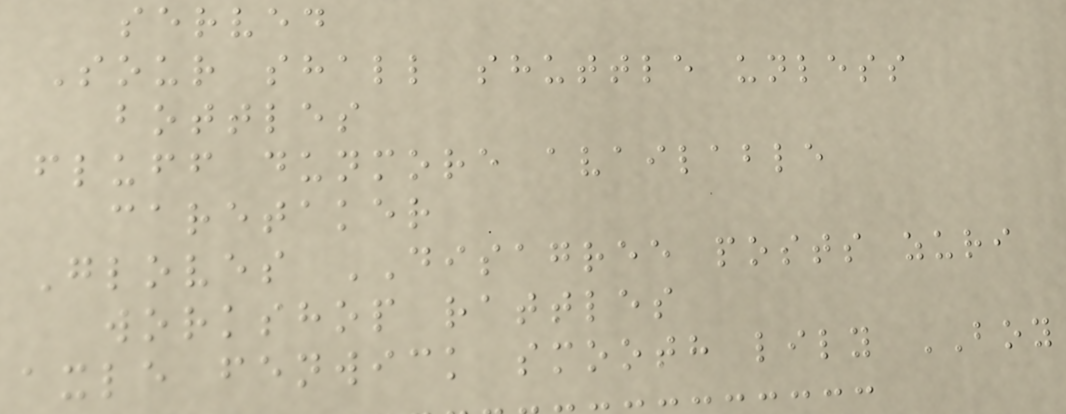served
Sour shall shuttle unless
bottles
fluff dunmore available
caretaker
Gloves DISAGREE posts zuri
workshop rattles
axle fenwick smooth lily BOY
